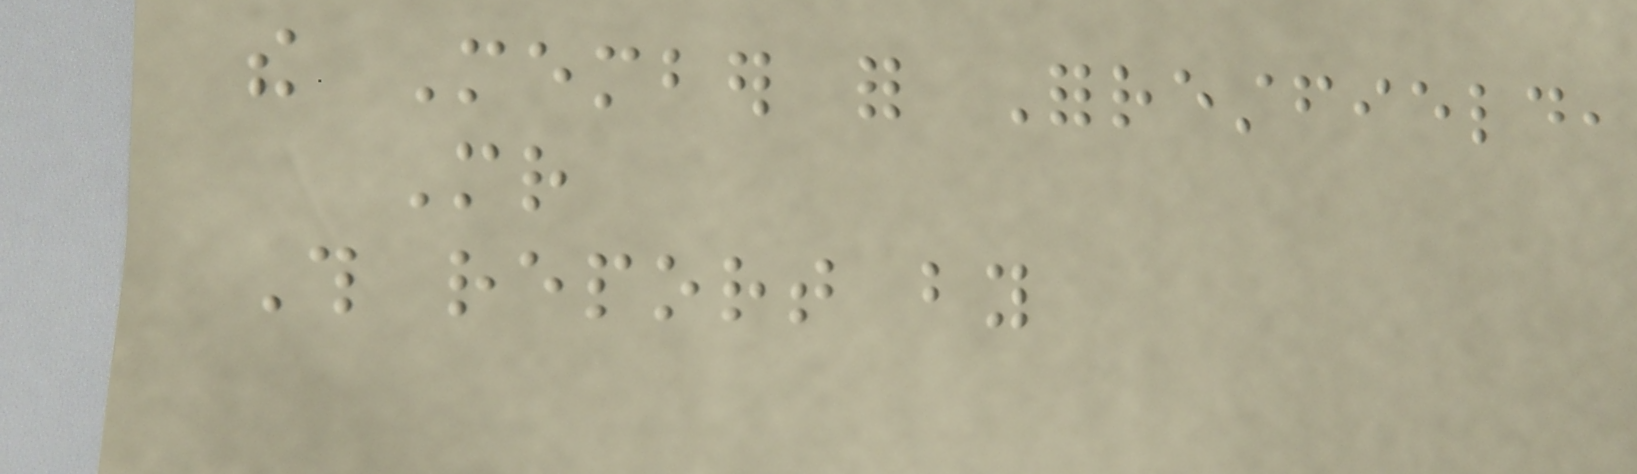the Member for Forrestfield,
Mr
This report by
